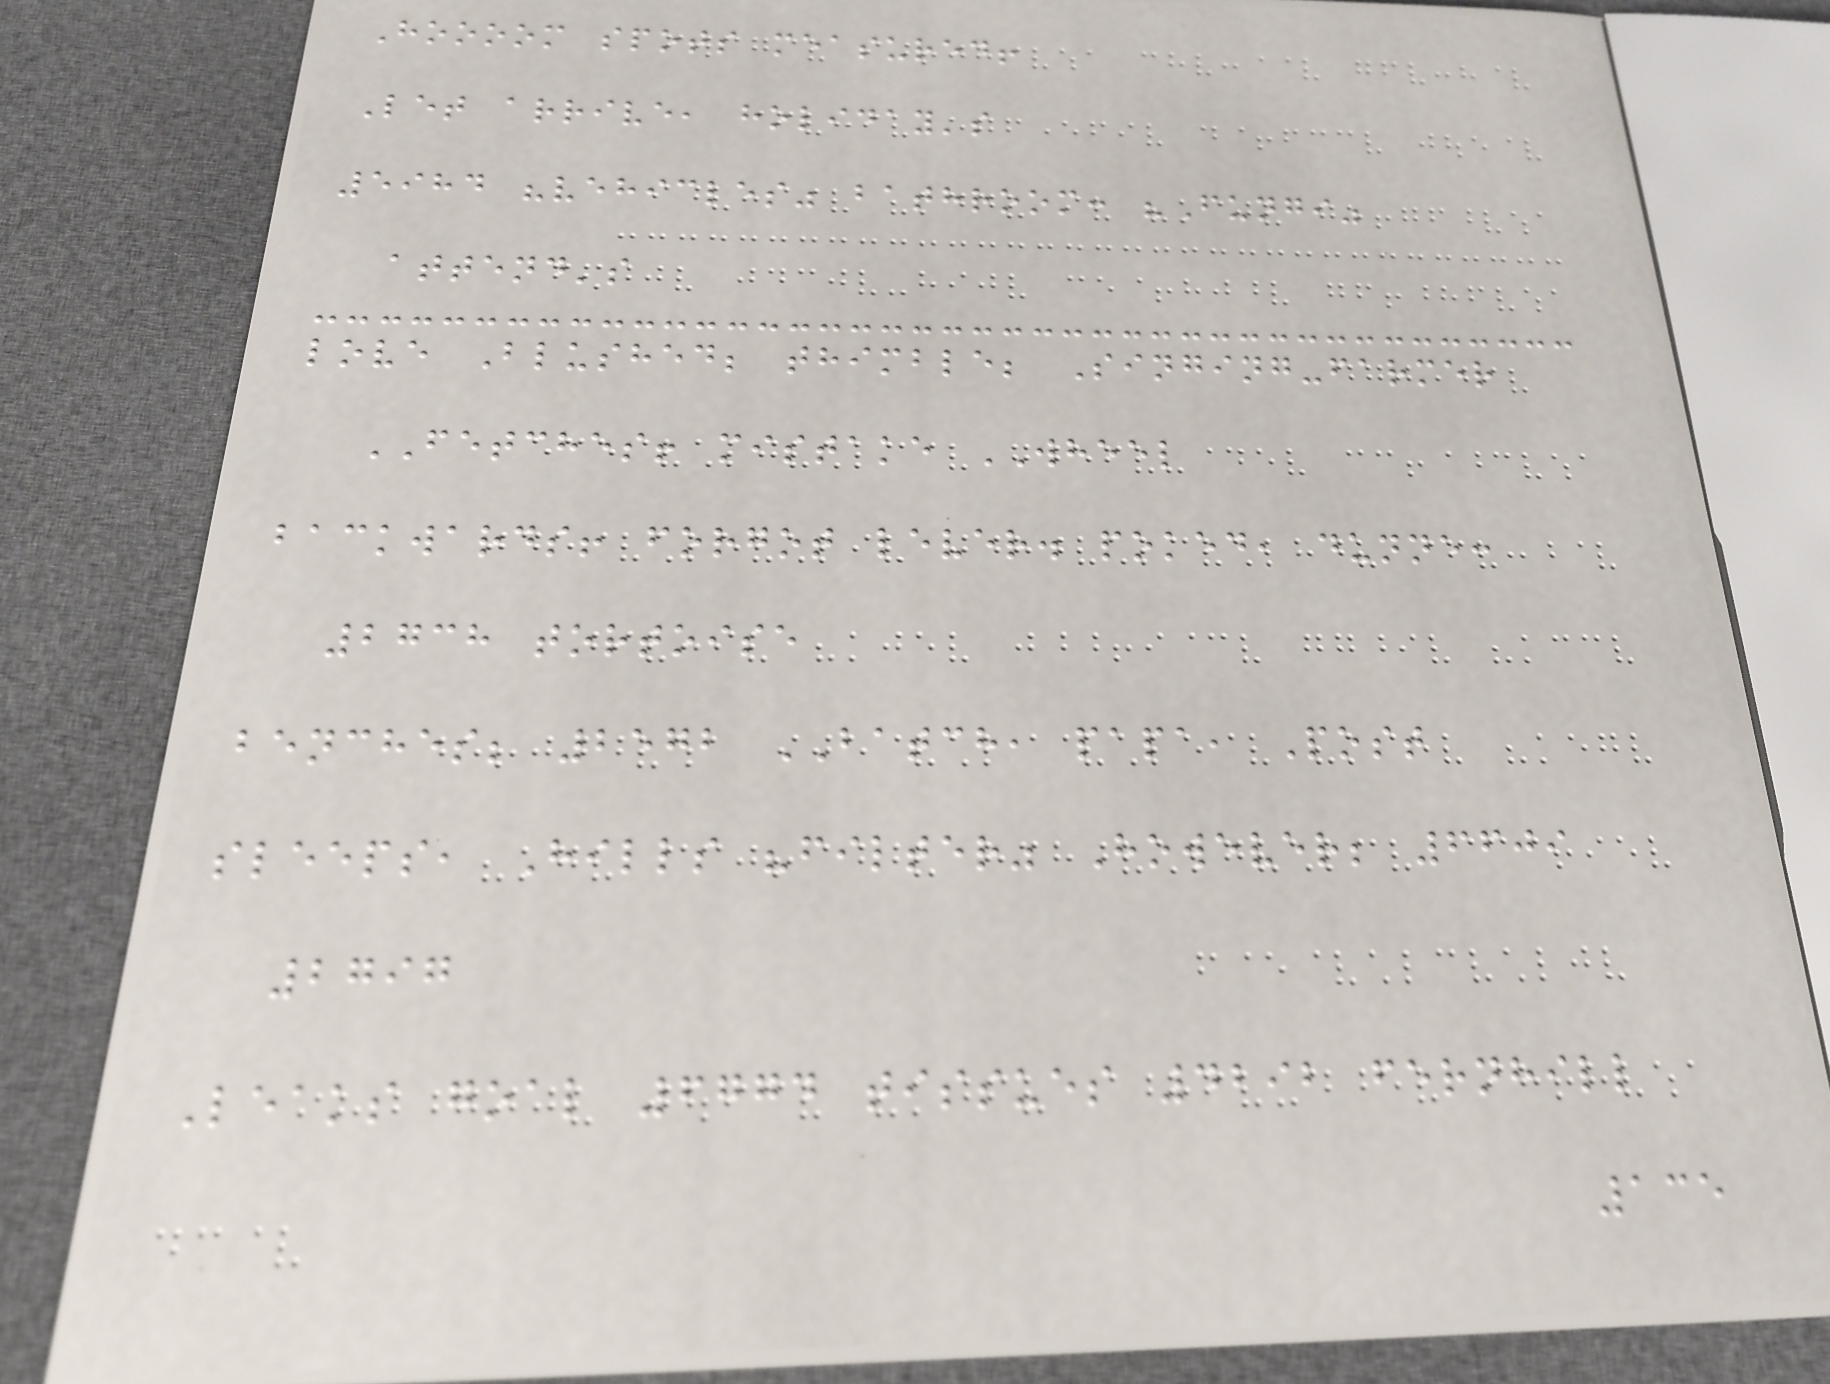Hoooom spots measured!
Let arrive, holiday's
5984 "vehicles" bathroom: "Fungi"
attend's
love Blushed; thimble; Singing-farmer
FETCHES! mistake WHEEL
backwards! forgot lever. poked, dunne:
2738 tortoise
benches; 2572 BATCH, papa, Post
sleeps, Hills "filter" However; 6609
2797
Leaks goal 6774 tissues 4292 fernhill
135
